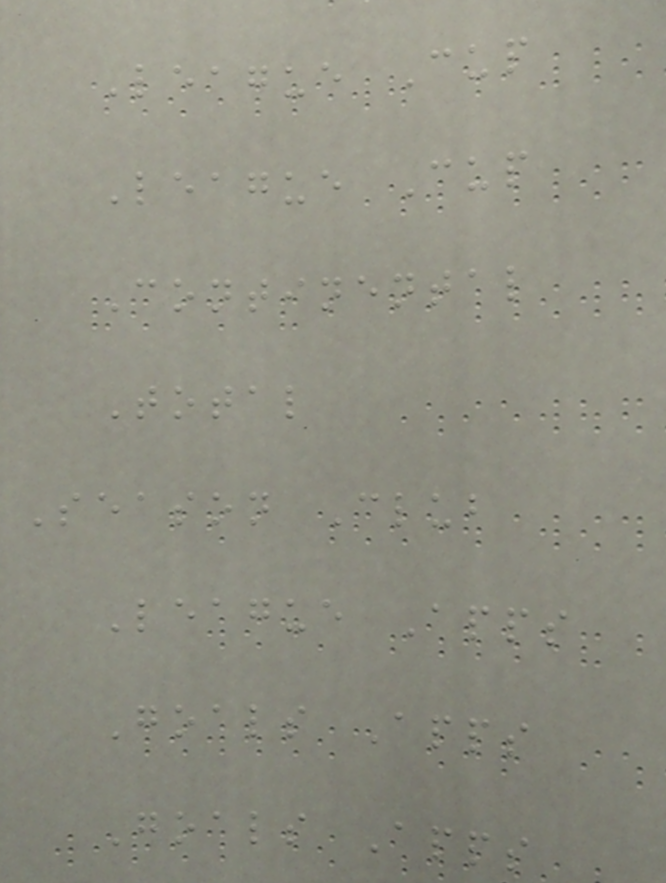League Cup
League Cup
Continental
Total
Season Club
League Apps
Goals Apps
Goals Apps
